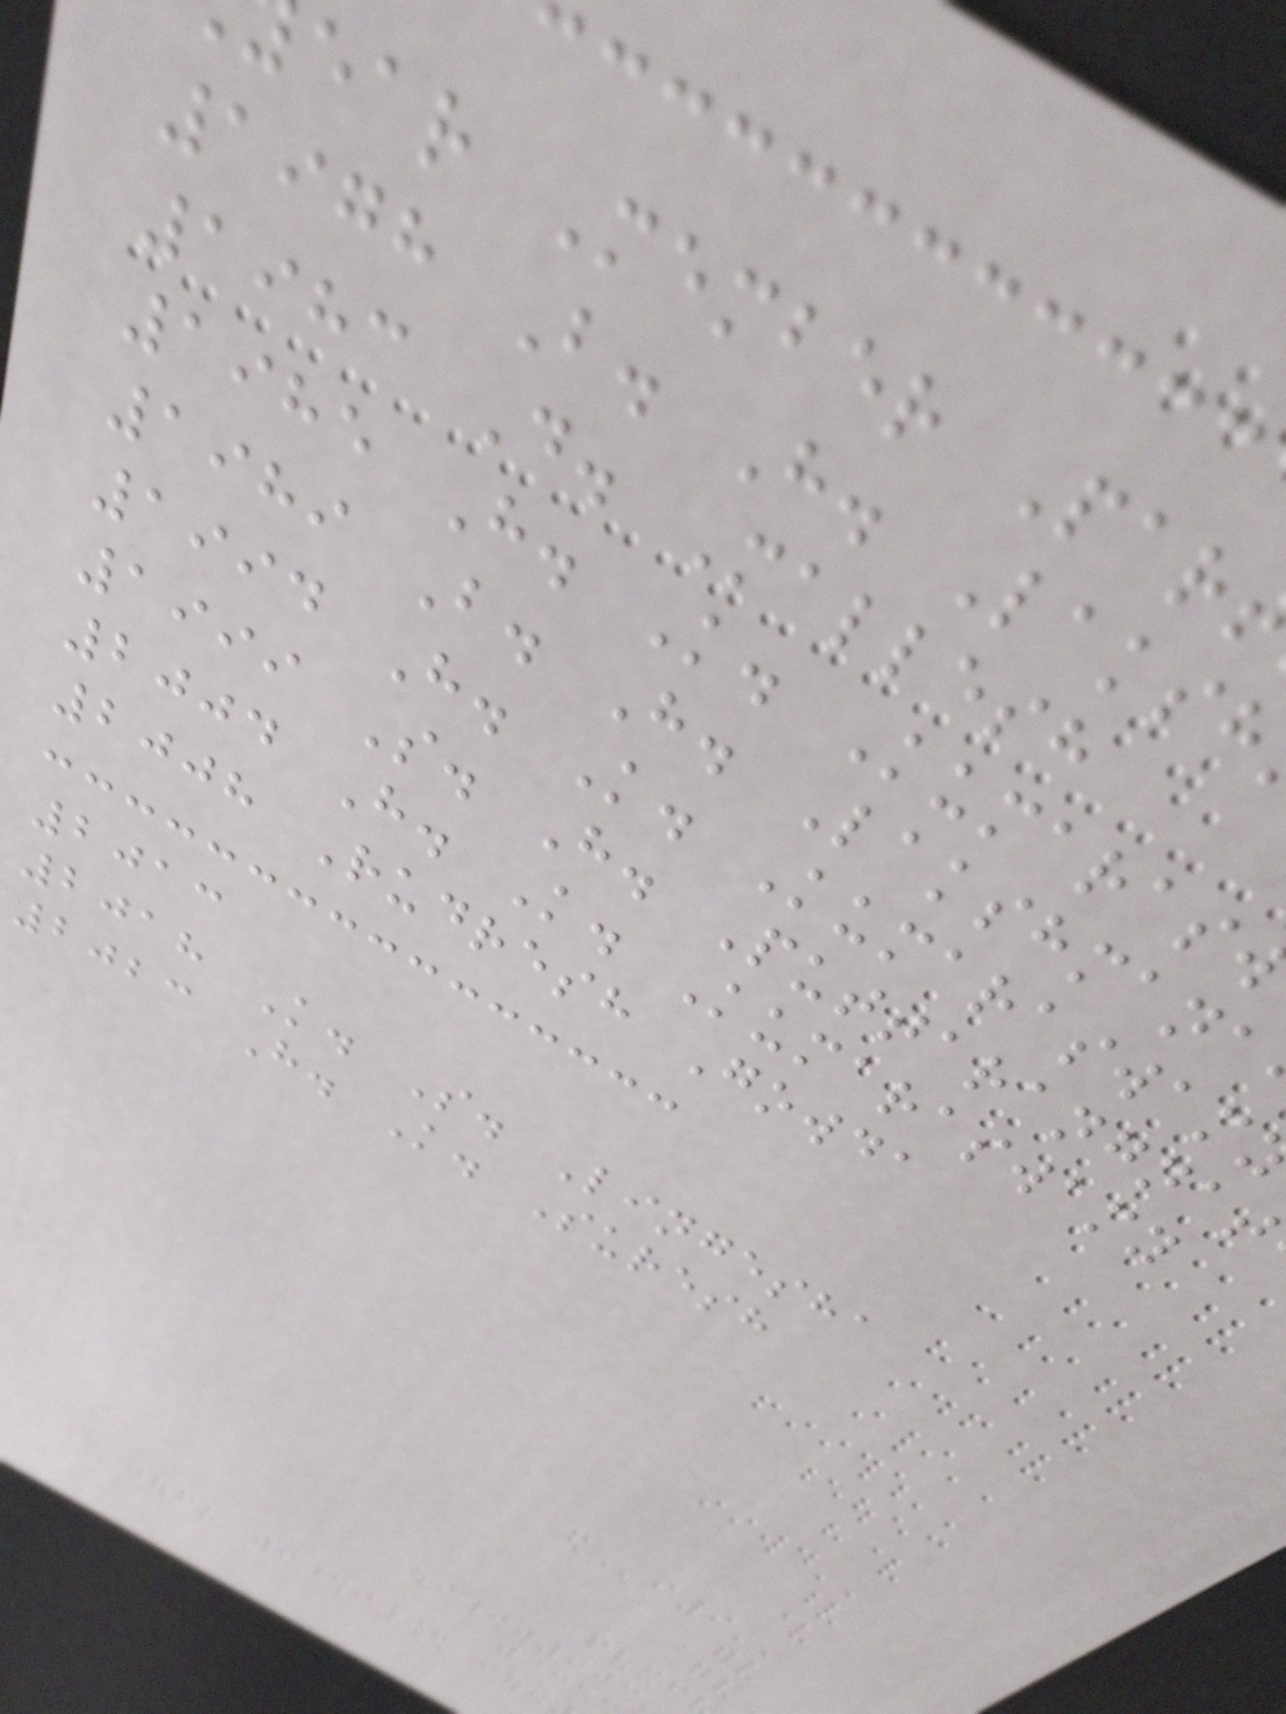ear Member Par
1978 B. H. Laksh
1983 D. Mallesh
1985 H. K. Kumaras
1989 B. H. Lakshmana
1994 H. K. Kumaraswam
1999 S. H. Puttarangnat
2004 H. K. Kumaraswamy
2008 Rudresh Gowda
2013
2018 K. S. Lingesha
2023 H. K. Suresh
